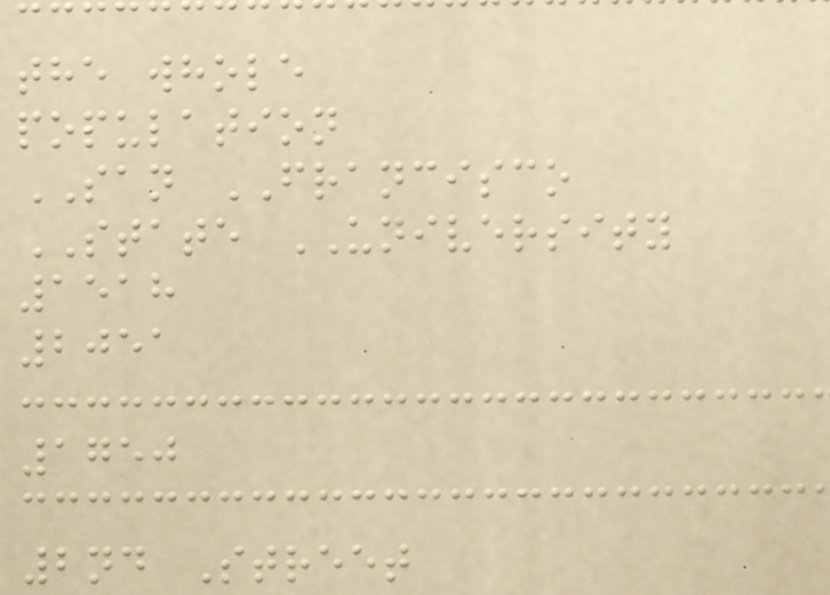the whole
population
SAN FRANCISCO
STATE UNIVERSITY
1518
2051
1750
2nd Street
